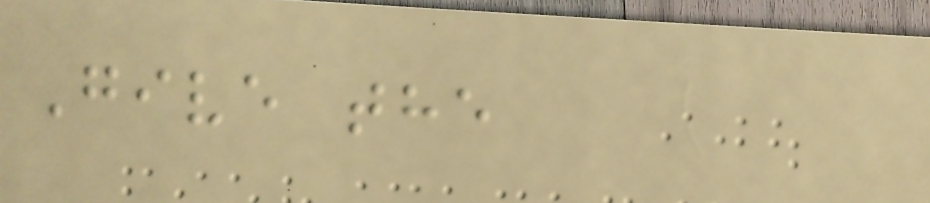Give the
